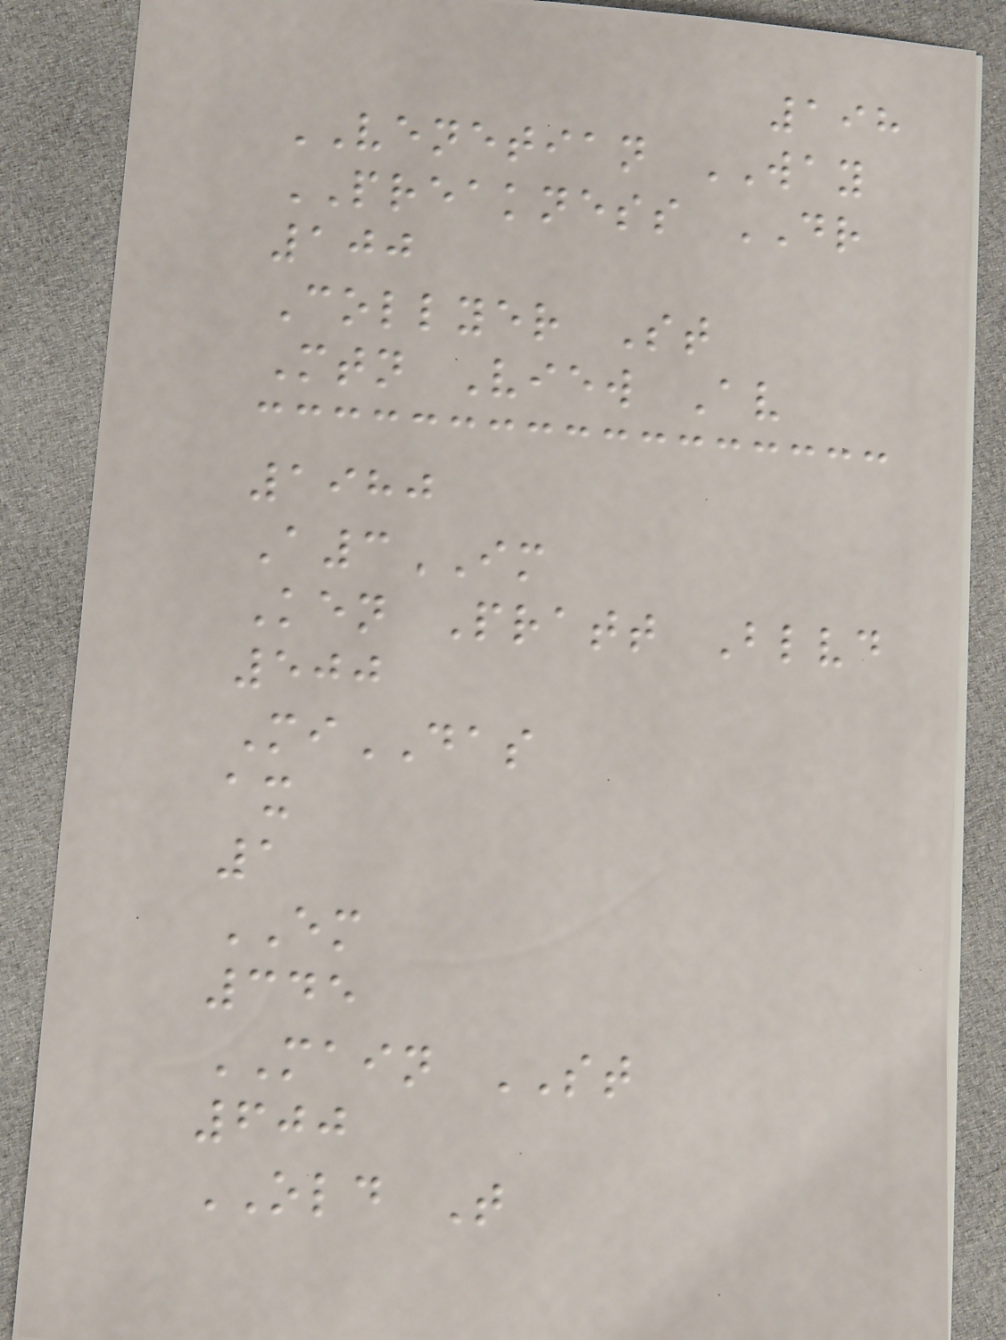198
VENETIAN WAY
PREAKNESS DR
100
Collyer St
Mtn View Av
1980
A3IM
Ken Pratt Blvd
500
MiDAS
ax
1
EM
345
MAIN ST
600
OLD T
